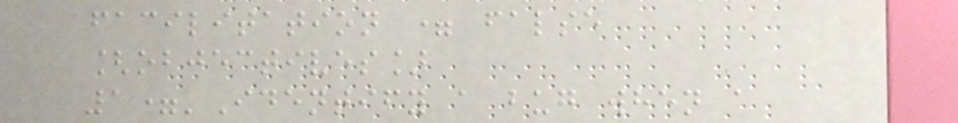facilitation = false
[objectives]
1='Identify a bug when a
